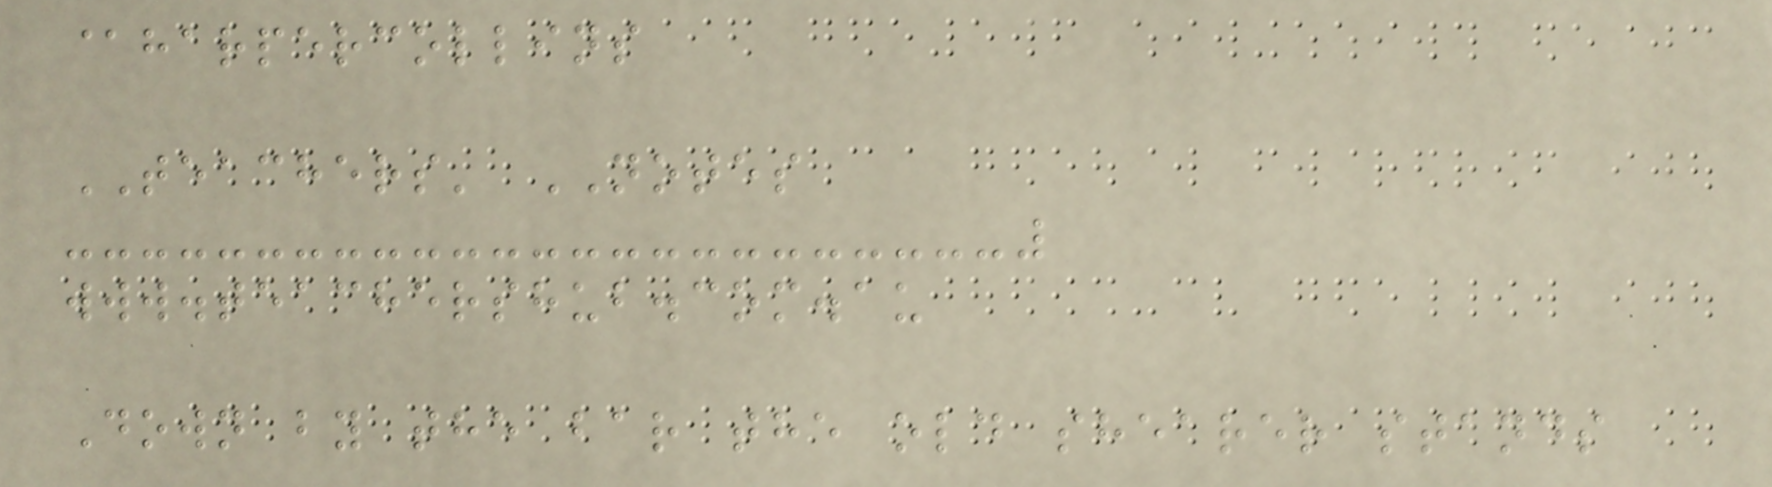@harpercollins
TEACHERS' NOTES
www.teachershub.com.au
Down by the bar the old shearer stands
